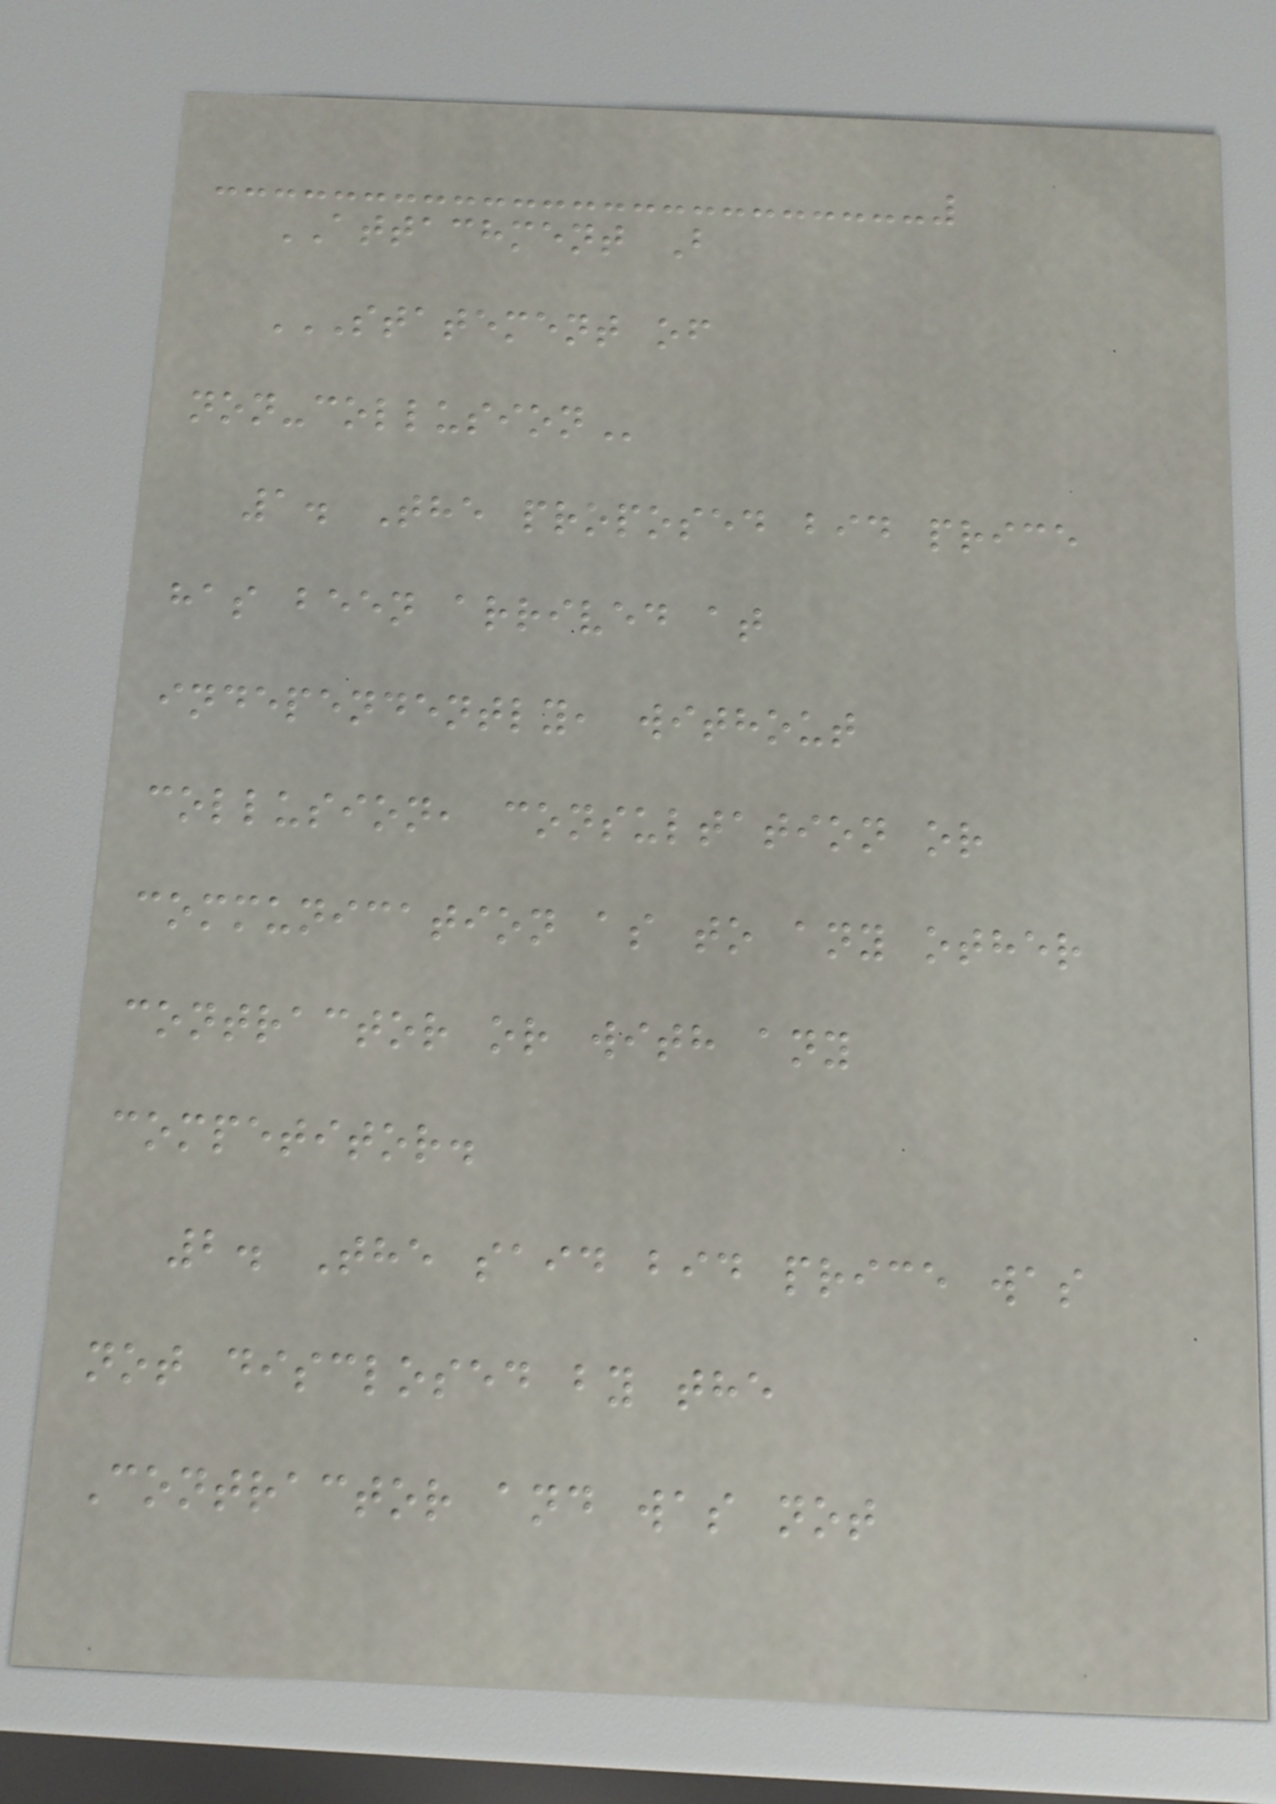ATTACHMENT B
STATEMENT OF
NON-COLLUSION
1. The proposed bid price
has been arrived at
independently, without
collusion, consultation or
communication as to any other
contractor or with any
competitor.
2. The said bid price was
not disclosed by the
Contractor and was not
